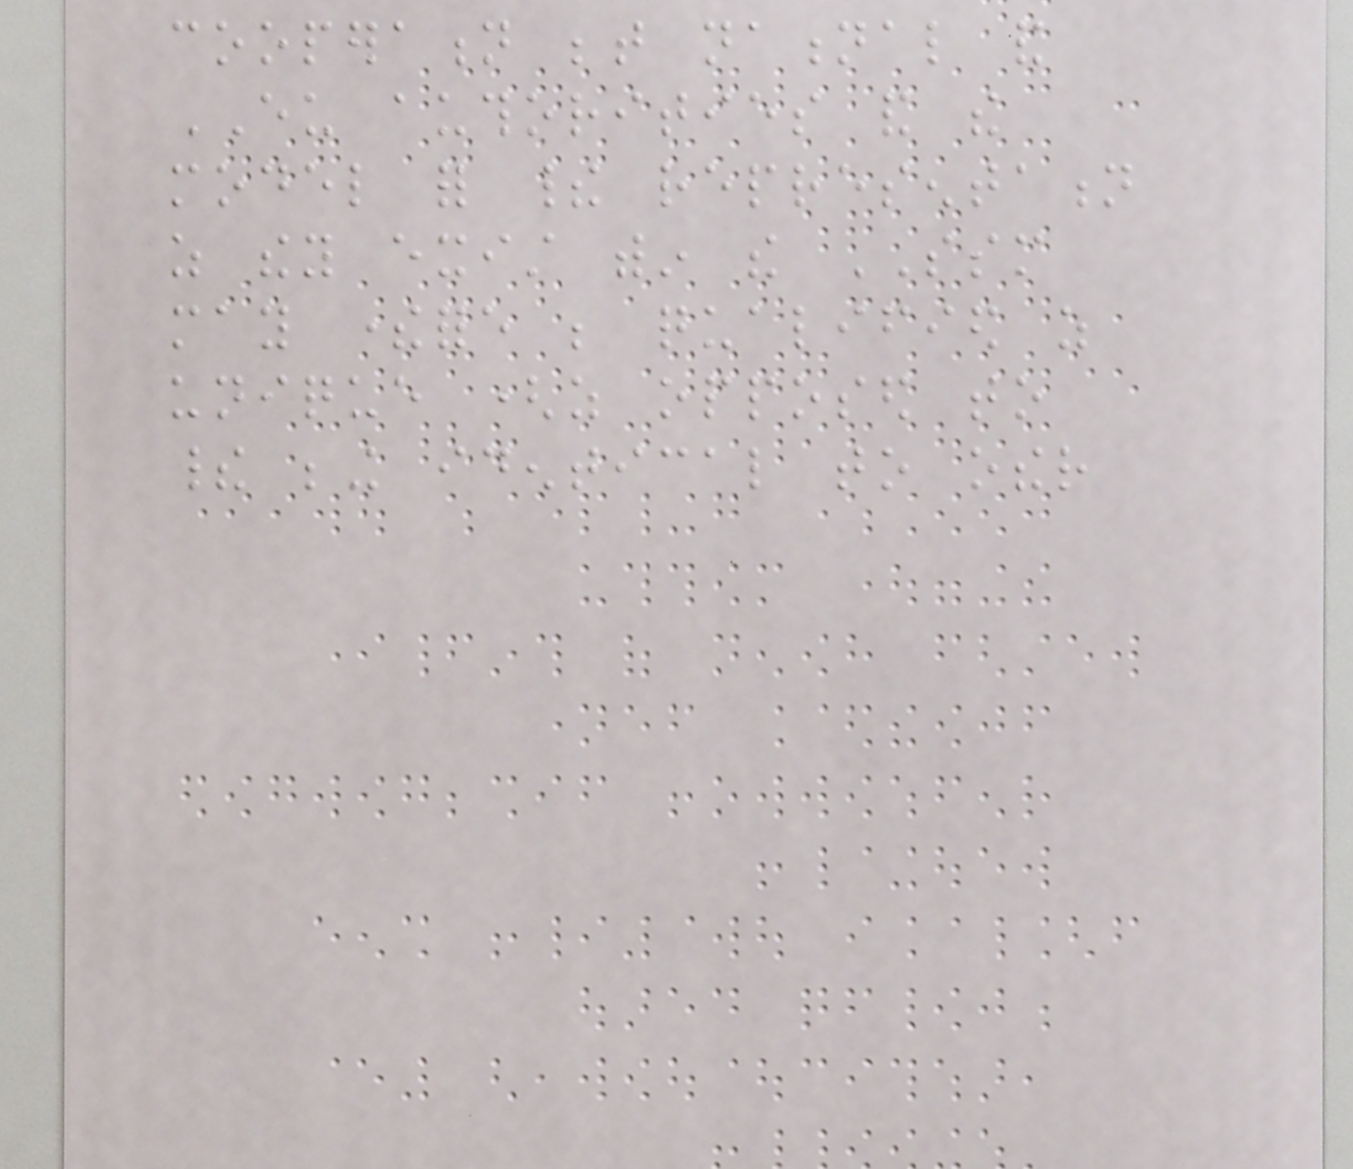cooperation between national and
EU authorities and the
model for their representation
as they exist within the SSM
may therefore be qualified as
unique (as opposed to
their being identical to other
